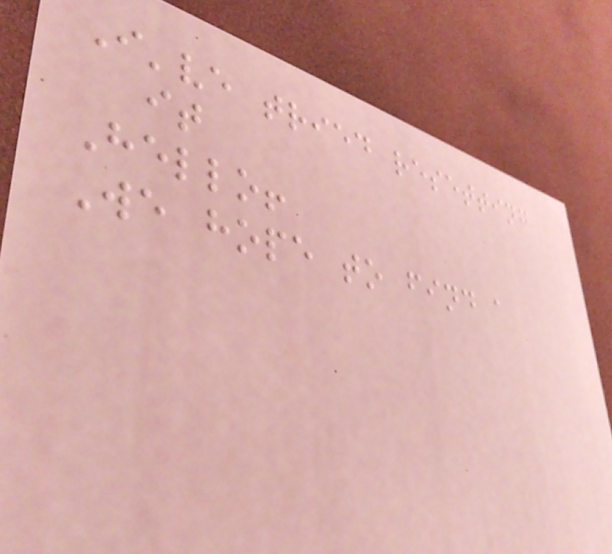I've tried resetting
it
Hello!
We hope to find a
